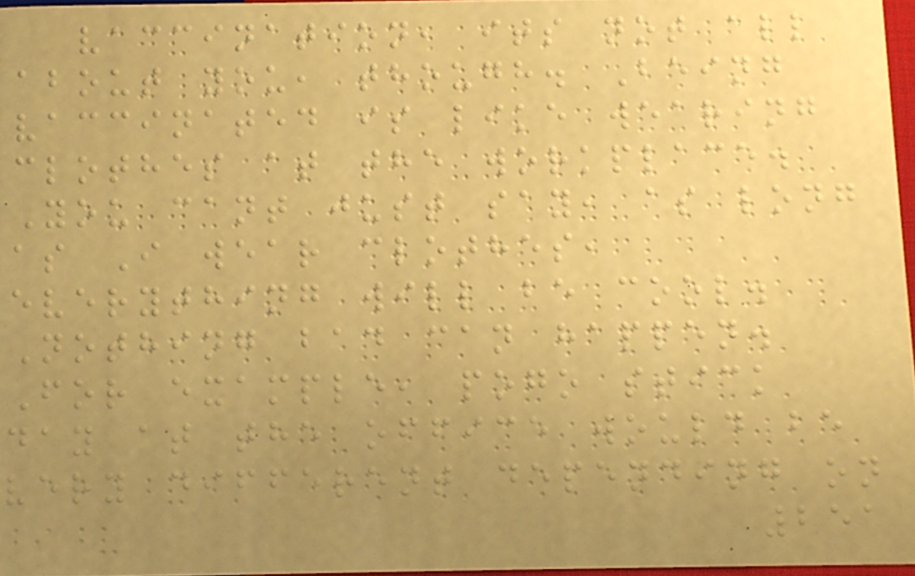vaccination, its not all
about you, though. Being
vaccinated is like wearing
clothes at the workplace.
You cant just say, as long
as I wear clothes,
everything will be cool.
Nothing bad can happen.
For example, pogo stick
day at the office would be
very different depending on
251
